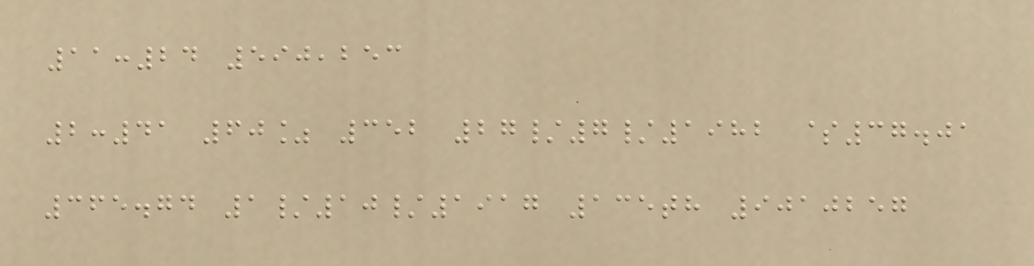11:24 590,253
2:41 60% 352 27/7/1982 $37.01
365.74 1/10/1917 135th 9010257
